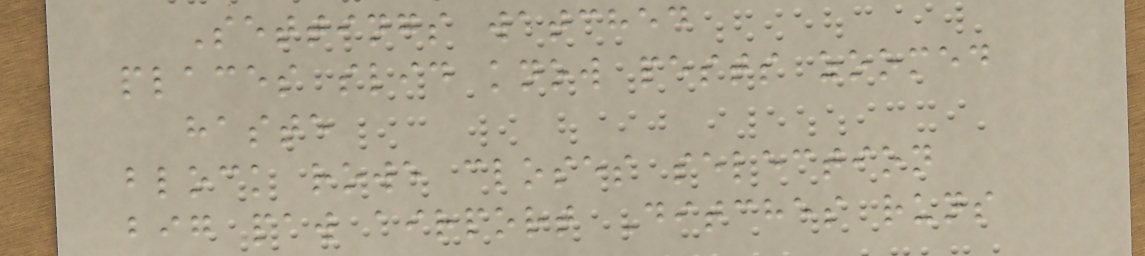Settings watched
places slid know pests zoomed
haste
block rowe closes selection
big paw airport Ditches runs
